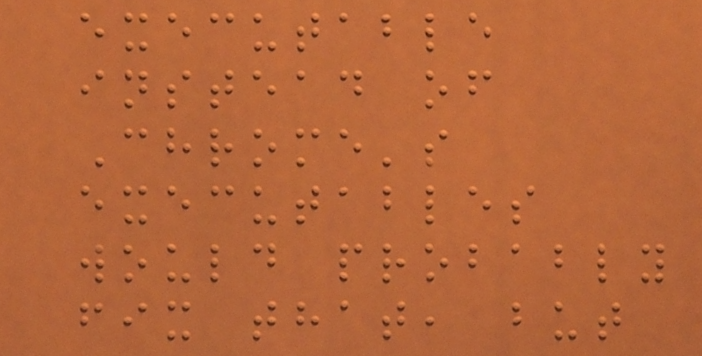executable
instead of
Chrome's
executables
would probably
fix that, but
